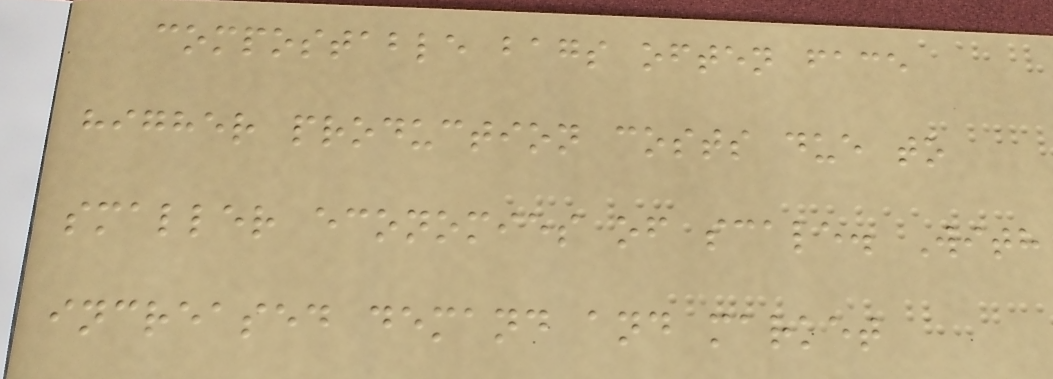compostable bags often face
higher production costs due to
smaller economies of scale. With
increased demand and market
